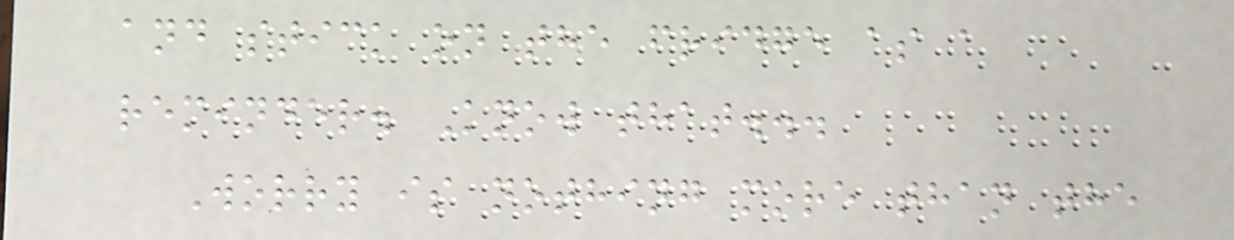and stick on the fridge as a
reminder. Know that...
Worry is nothing more than the
